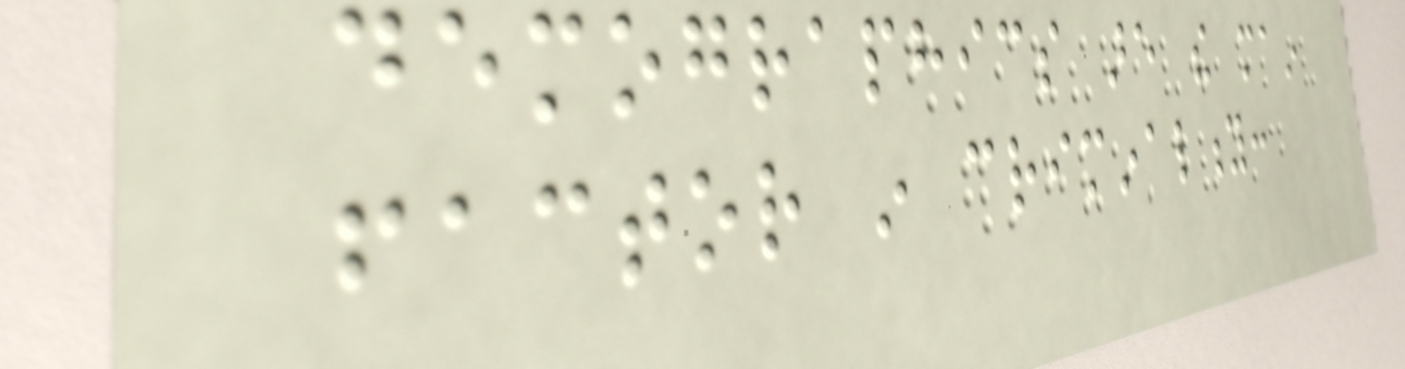demographics are the main
factor in criminality:
